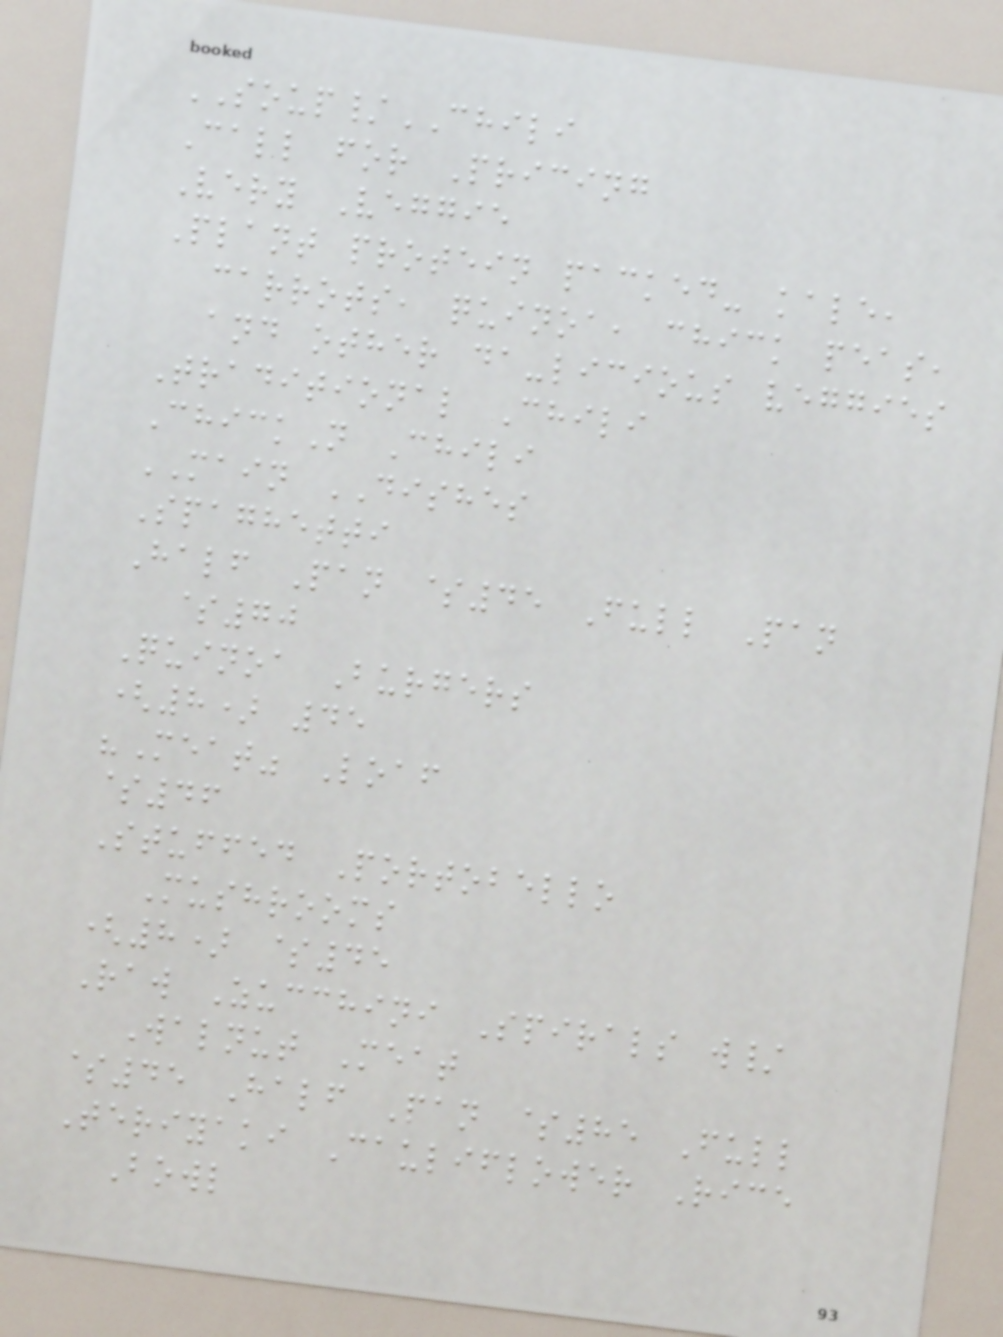SOUP/CHILI
Call for Pricing
Very Veggie
Plant protein packed- kale,
carrots, quinoa, chick peas,
and other da-licious veggies
Traditional Chili
ChickN Chili
MAIN DISHES
Spaghetti
Half Pan $45 Full Pan
$70
Quinoa Burgers
(8) 45
"Meat" Loaf
$46
Stuffed Portobello
Mushrooms
(8) $45
Raw Zucchini Spirals w/
Walnut Meat
$45 Half Pan $85 Full
Teriyaki Cauliflower Rice
Bowl
